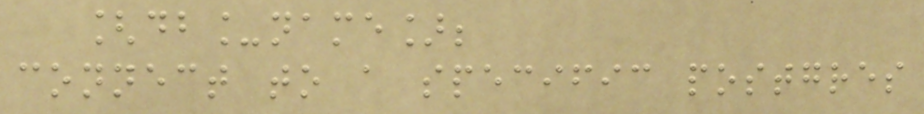[db_name];
connect to a specific postgres
